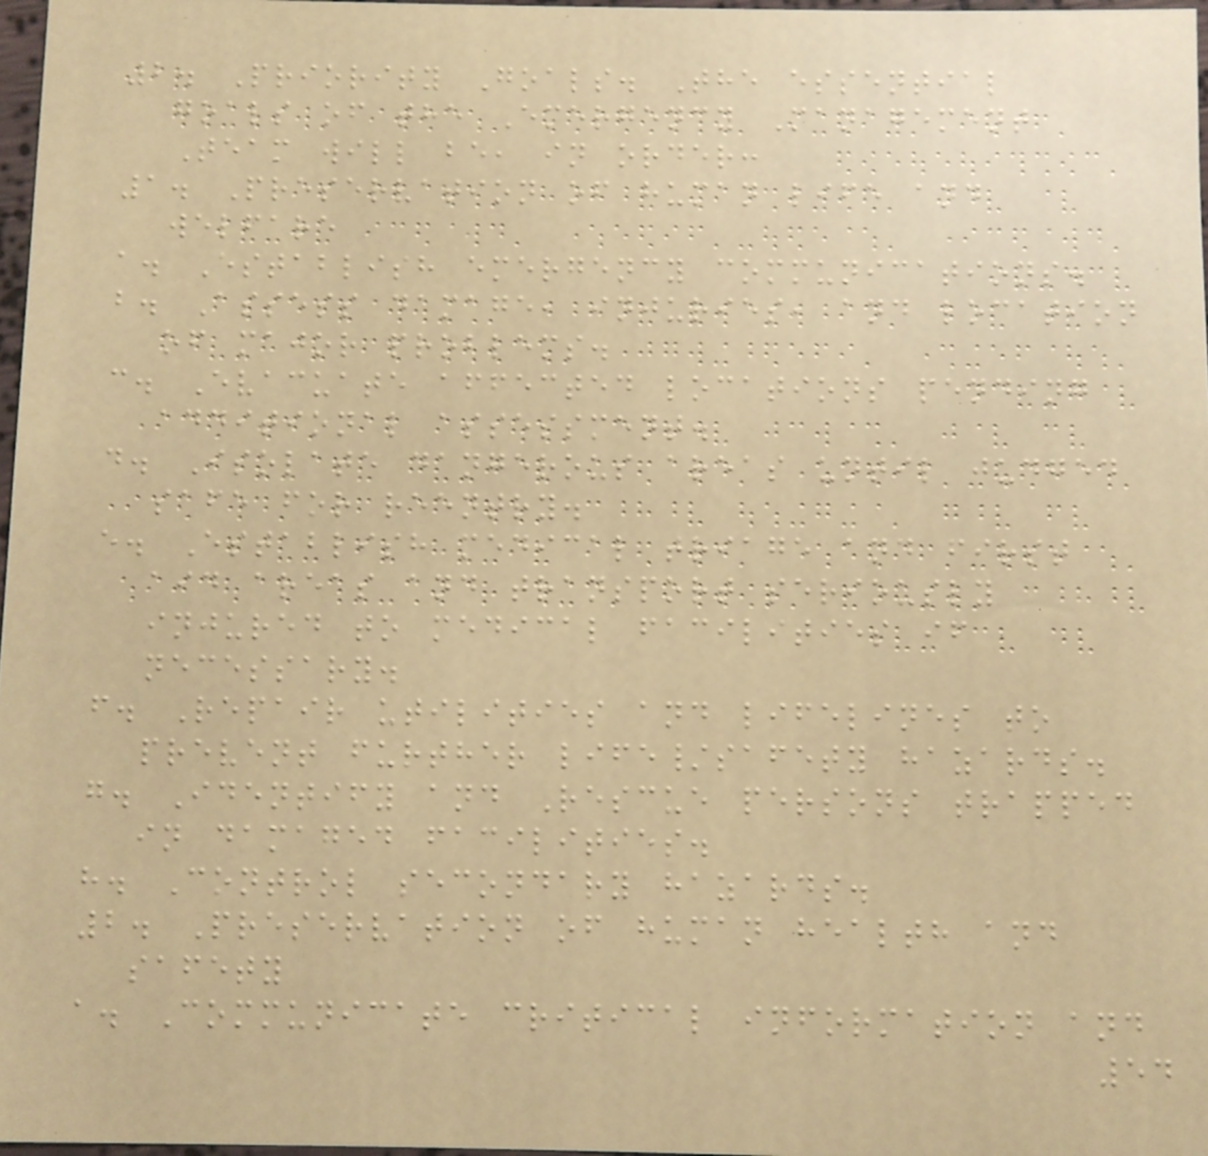2. Priority Goals. The essential
goals of the Emergency Management
Team will be, in order:
1. Preservation of human life and
welfare
a. Establish emergency communications.
b. Assess damage, injuries, and location
of major problems.
c. Evacuate affected locations pending
additional assessment.
d. Isolate dangerous areas until judged
safe for reentry.
e. Establish medical triage and first
aid areas and transport seriously
injured to medical facilities if
necessary.
f. Repair utilities and lifelines to
prevent further life/safety hazards.
g. Identify and Rescue persons trapped
in damaged facilities.
h. Control secondary hazards.
2. Preservation of human health and
safety
a. Communicate critical information and
54
